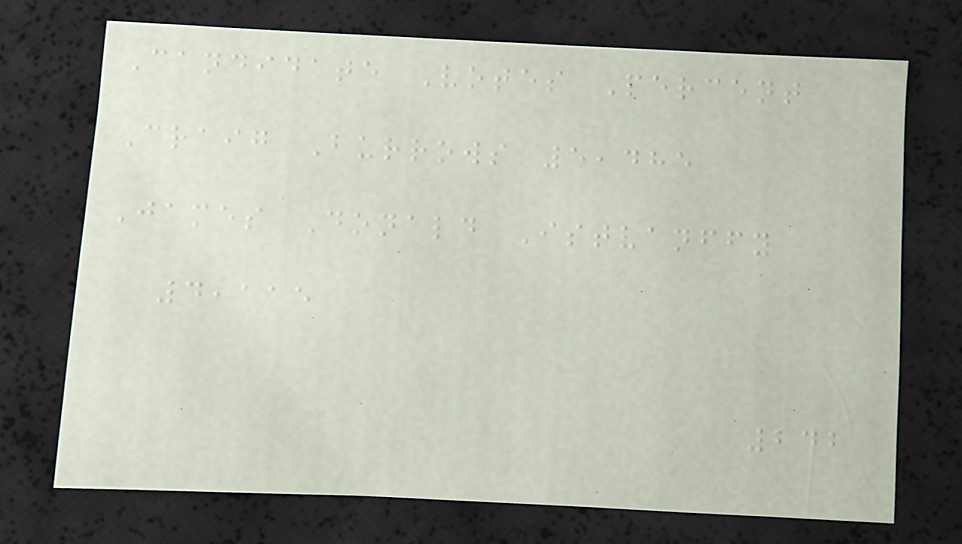Candidate Votes Percent
Craig Burrows 5,485
James Donald Istvanffy
4,115
242
